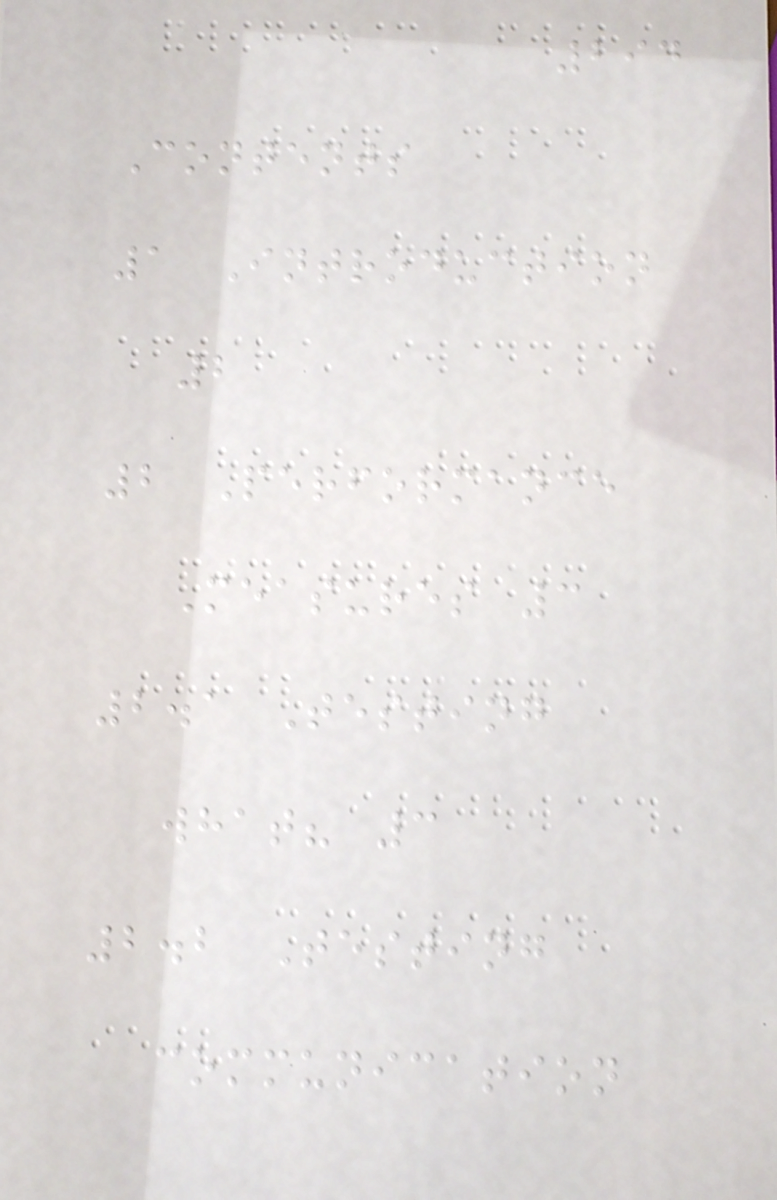294
Contents
1 Introduction
2
2 Performance
Measures 3
2.1 Testing
what? 3
2.2 Testing
communication
